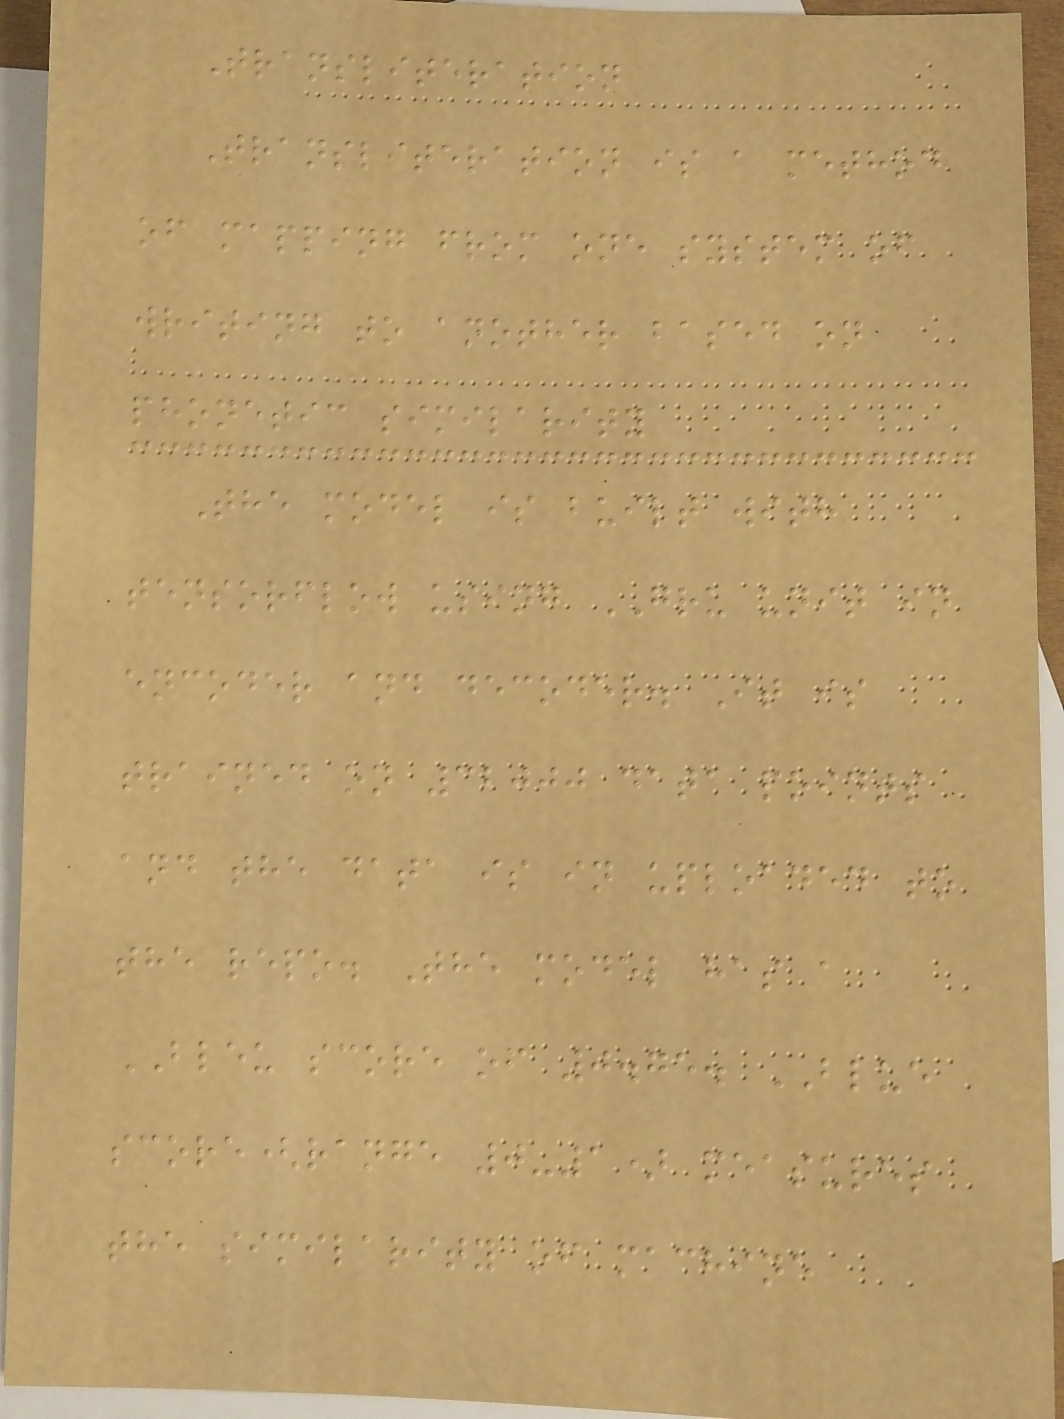Transliteration
Transliteration is a method
of mapping from one system of
writing to another based on
phonetic similarity
The model is built with
tensorflow using GRU unit in
encoder and decoder. It is
trained on 32000 data points
and the data is in uploaded to
the repo. The model has a
BLEU score of 0.75. BLUE
score(range 0-1) measures
the similarity of machine
